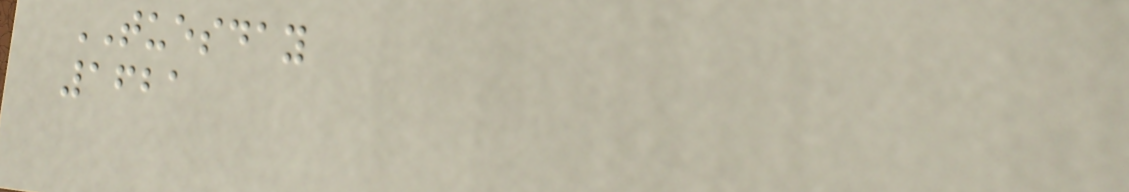TUESDAY
1621
